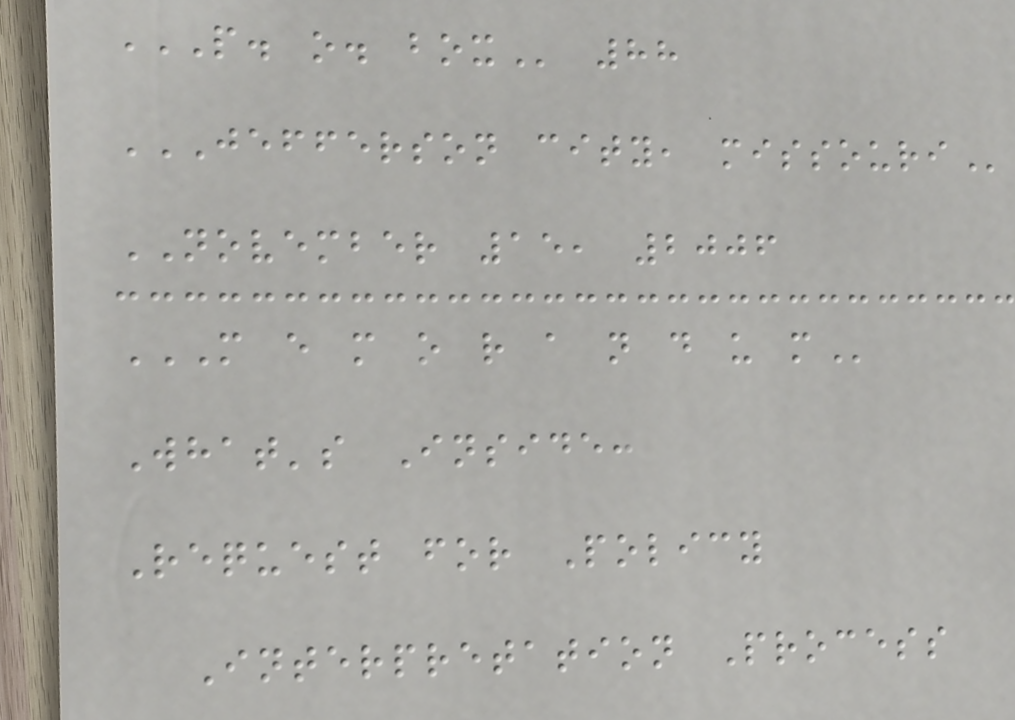P. O. BOX 88
JEFFERSON CITY, MISSOURI
NOVEMBER 15, 2006
M E M O R A N D U M
What's Inside:
Request for Policy
Interpretation Process
